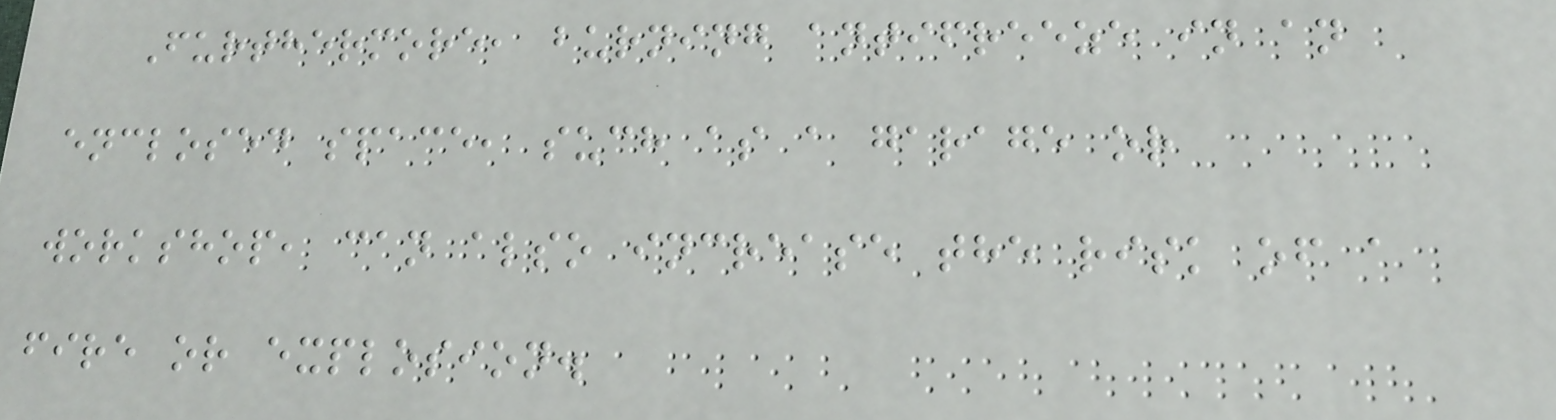Furthermore, burning antifreeze in an
enclosed space, such as a garage or
workshop, can also increase the risk of a
fire or explosion.
